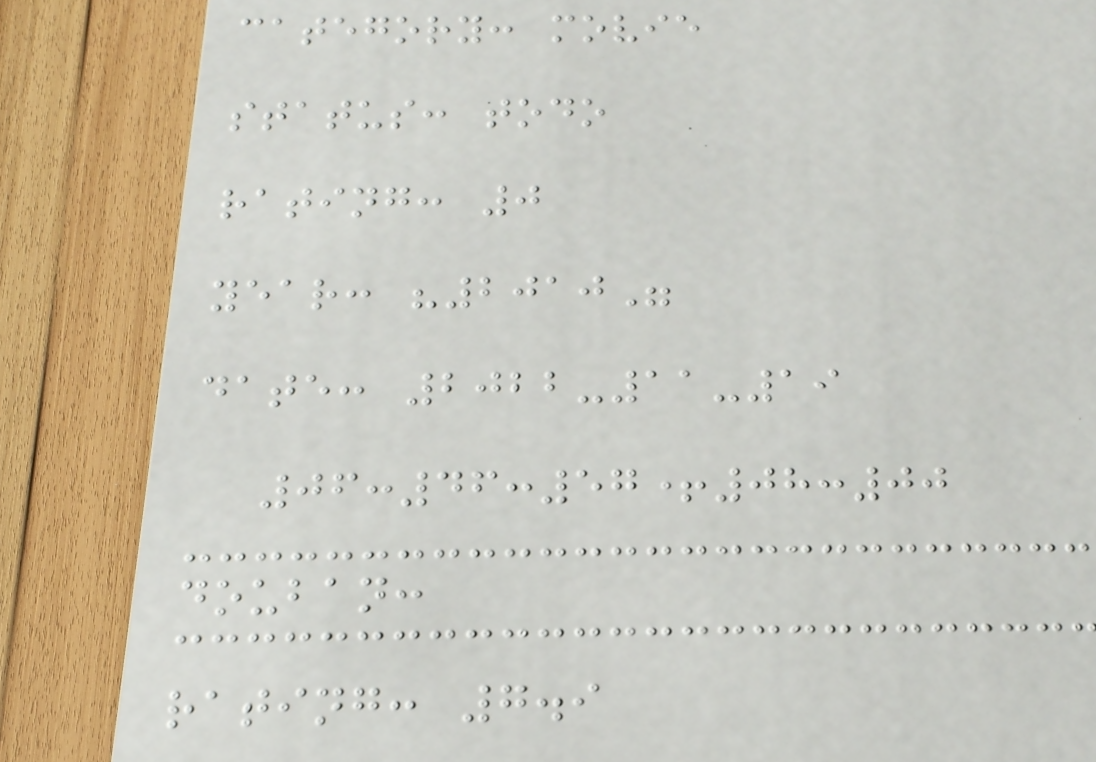category: movie
status: todo
rating: 0
year: "2010"
date: 2022-11-19
06:46:57+08:00
douban:
rating: 7.9
